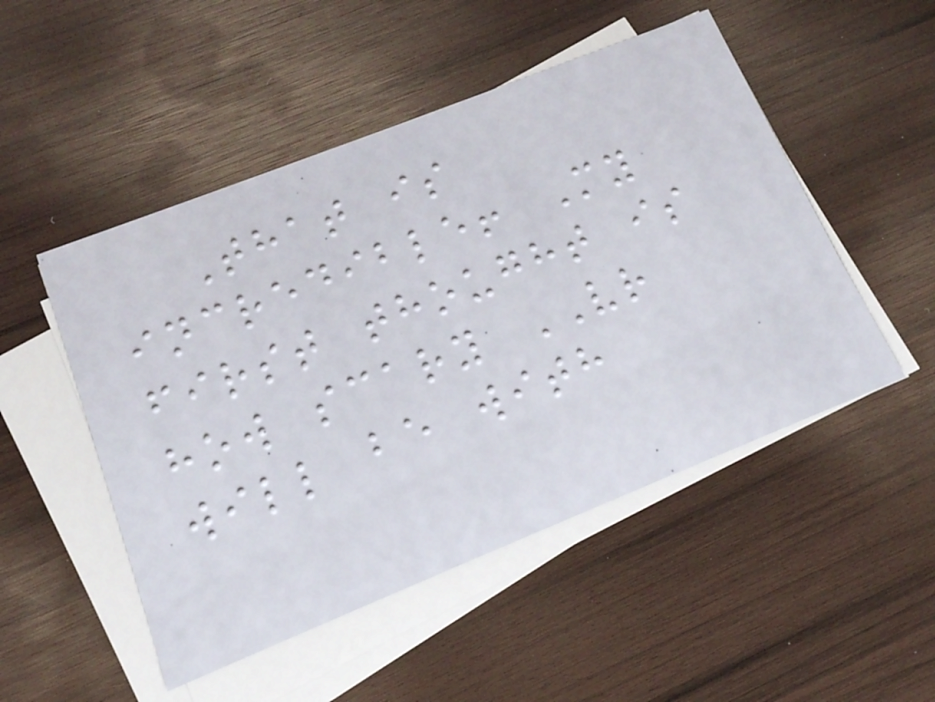That is
incredible! My
first thought is
how scary VR
will be with
